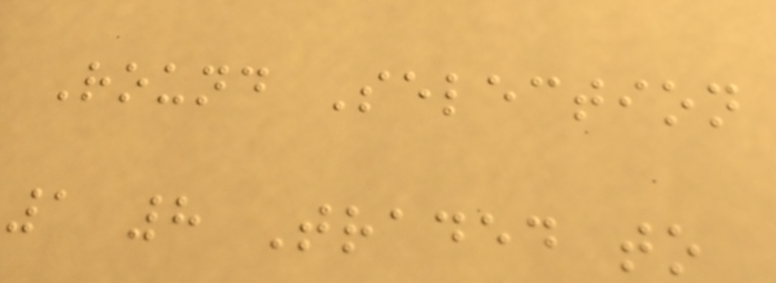Round Selection
1 8 Traded to
